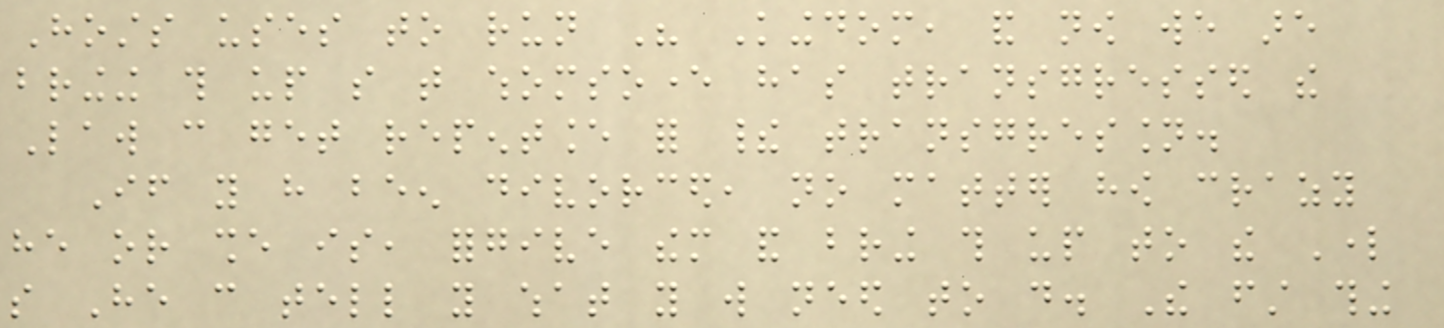Hosts uses to run His Kingdom, and now we are
bringing this up so that whomsoever has transgressed the
Law can get repentance for their transgression.
If you have been divorced, no matter how crazy
he or she is, forgive them and bring this up to the Lord
so He can tell you what you will need to do. The first thing
